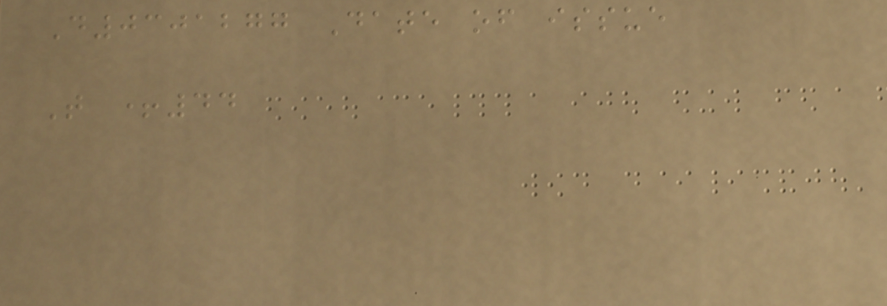D0301277 Date of issue
T +44
